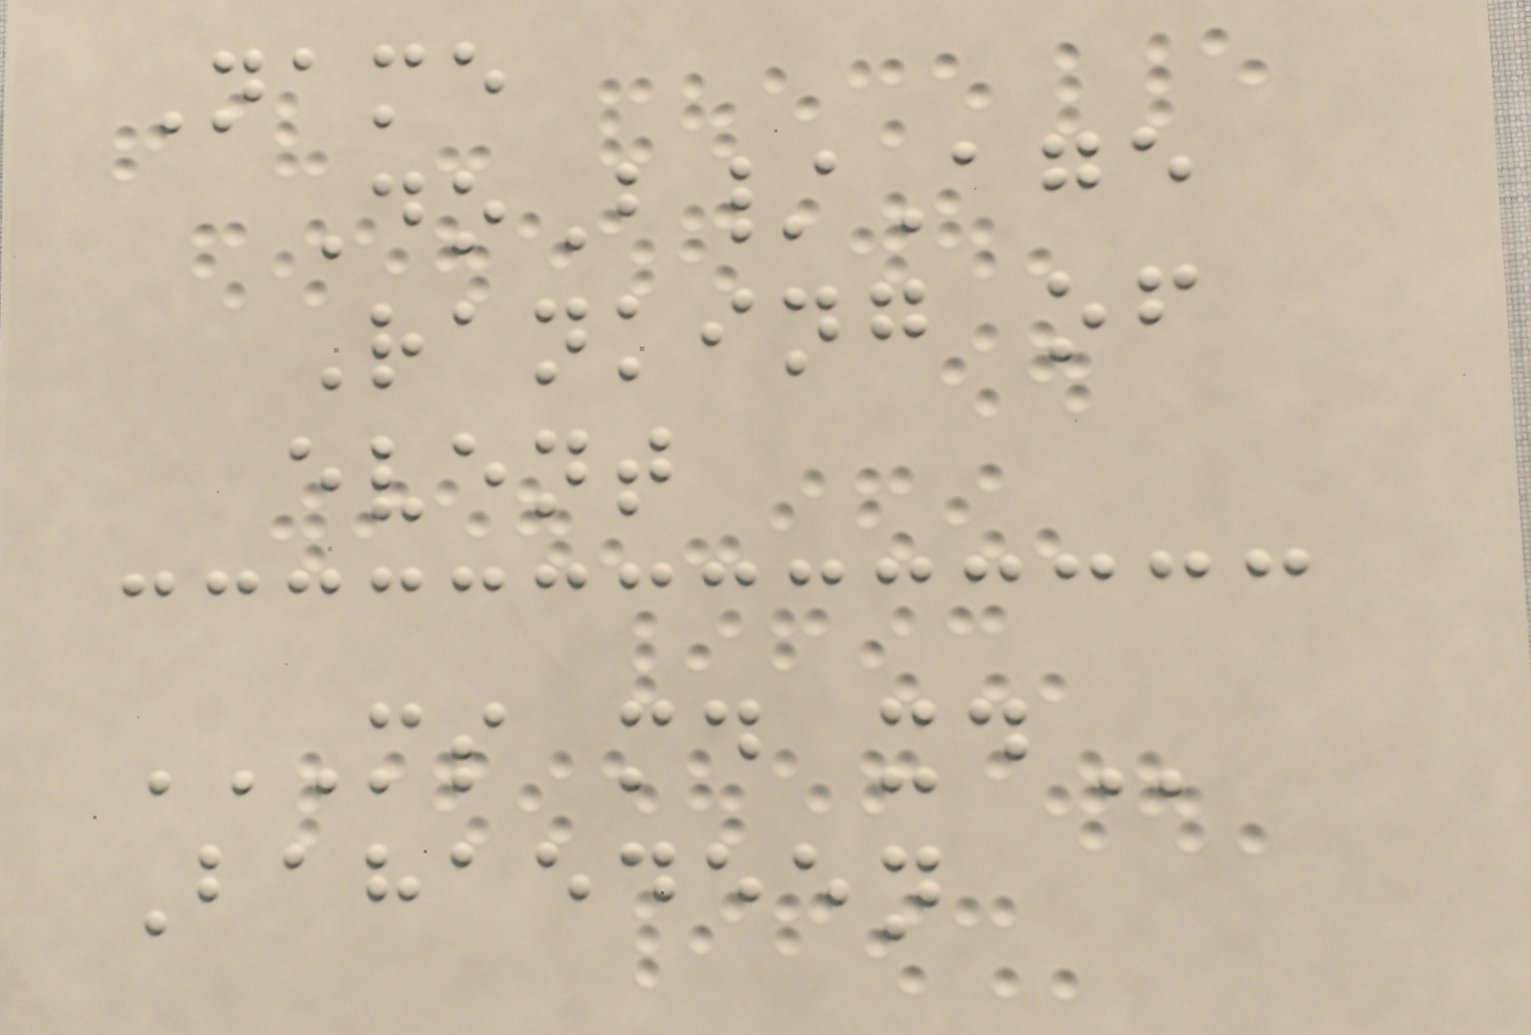Name
DoB/Age
Ranking of
event
MS MD XD
Bahaedeen
